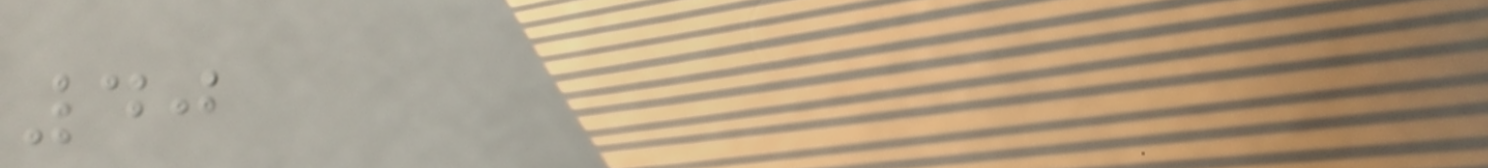40
